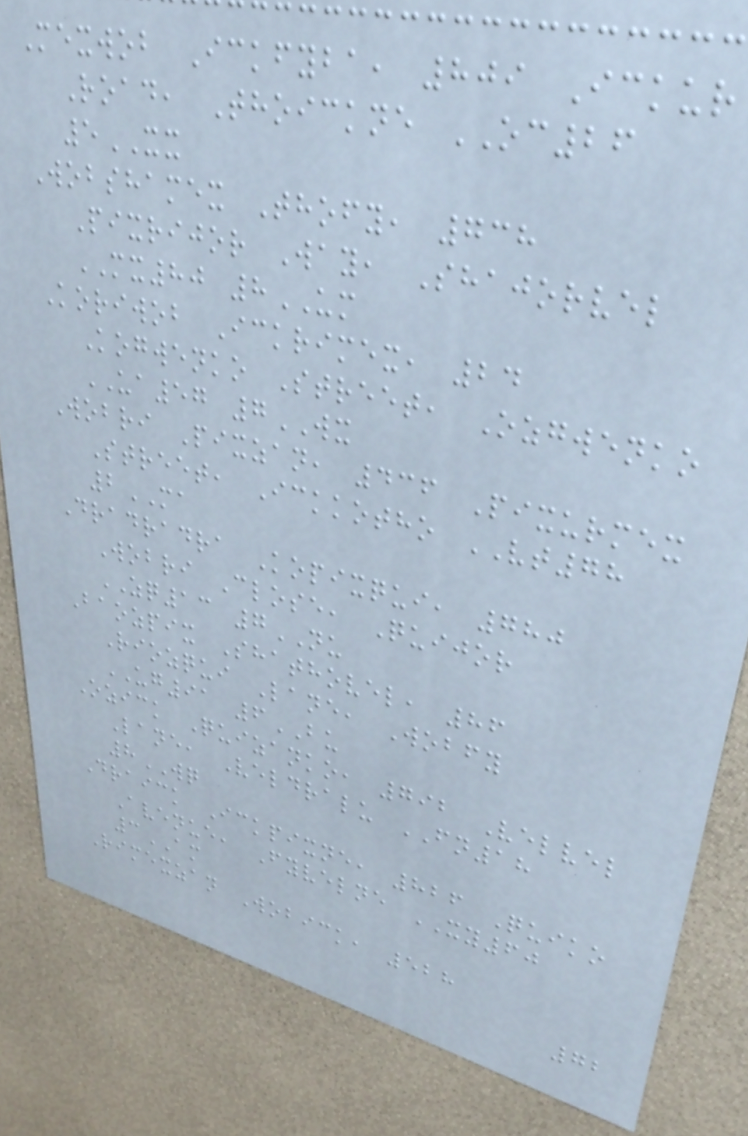Mexwob Ickfyba, 809 Ickur
Road, Thoickne OC26
5XX
Wobshamex Thofy, 738
Pixrijor Way, Shajorvel
MX80 8UM
Koriwob Ickrimex, 24
Kogwenko Street, Ozgwenko
UA57 7WX
Wobri Pixzan, 436 Pixurmex
Street, Ickkotho VT78
2MA
Dradradra Kopixqui, 780
Wobri Close, Quijor
ZQ13 7NU
Baozpix Shathovel, 86
Riozqui Lane, Wobfy
UG91 6BU
Ozick Quizanko, 792 Velvel
Lane, Veldralu FN18
8WQ
Draick Ickpixne, 826 Quiko
Avenue, Fyvelne XY60
3AM
Rimexzan Wobick, 528
72
